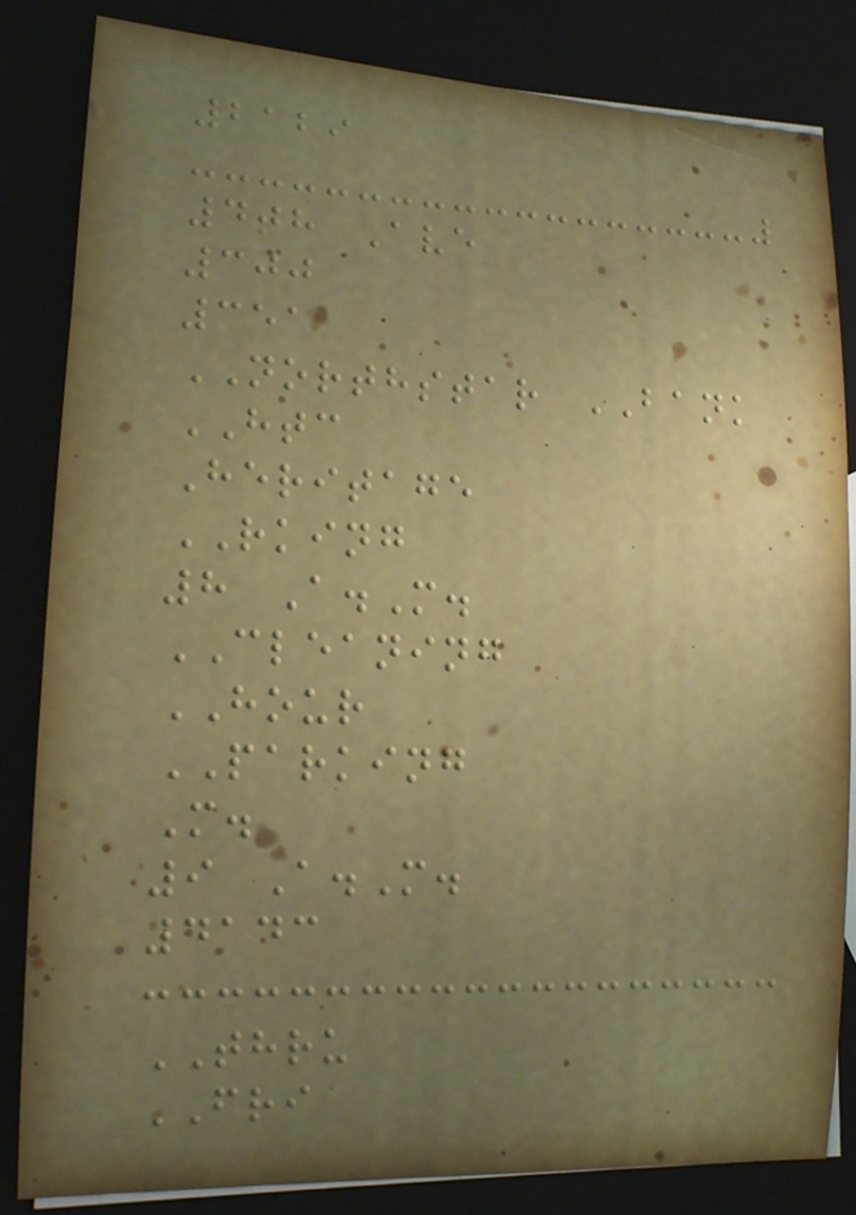2129
4th Ave
300
351
NORTHSTAR BANK
HTC
Heritage
RKING
8 A.M.
CLEANING
HOUR
PARKING
M.
9 A.M.
4143
THRU
FRI
